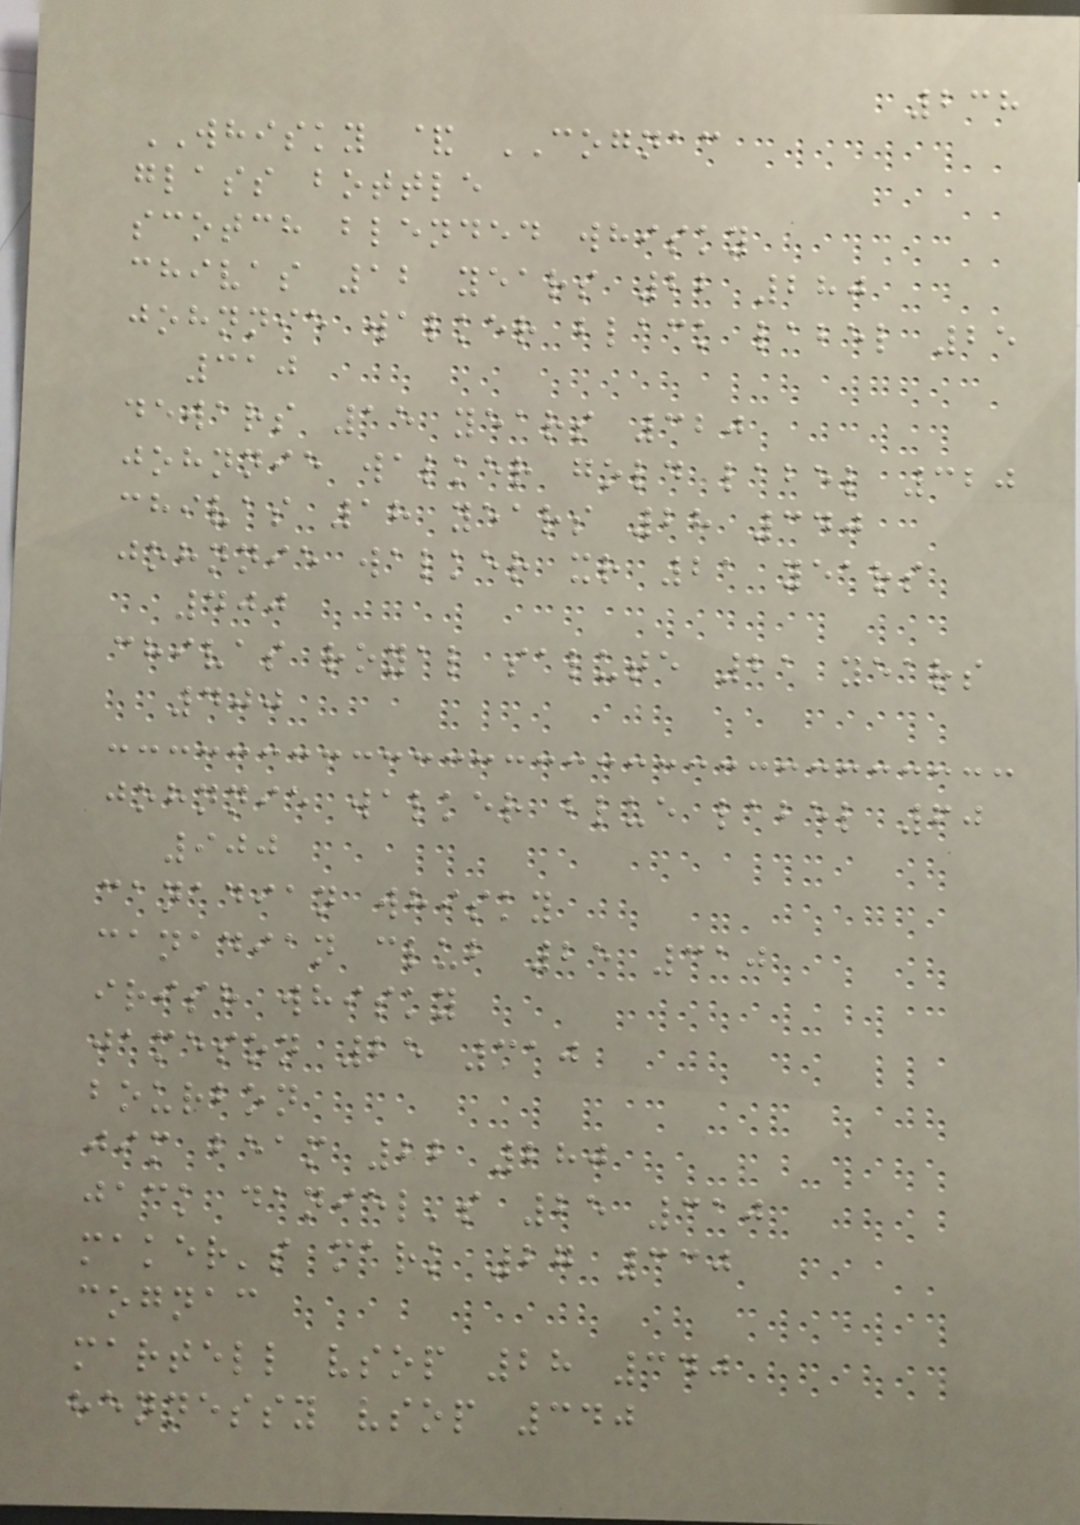238
WHISKY & COGNAC
glass bottle
scotch blended whisky
chivas 12 years 22 280
johnnie walker black label 25
310
dewars 15 years 320
johnnie walker gold label 320
chivas 18 years 28 340
johnnie walker xr 21 years
400
chivas royal salute 21 years
400
johnnie walker blue label 60
900
canadian whisky
canadian club 25 310
irish whisky
jameson 25 310
bourbon
jim beam 22 280
jack daniel's 25 310
maker's mark 27 330
cognac
martell vsop 28 340
hennessy vsop 340
